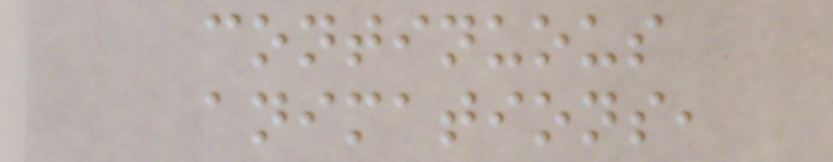continuous
animations,
